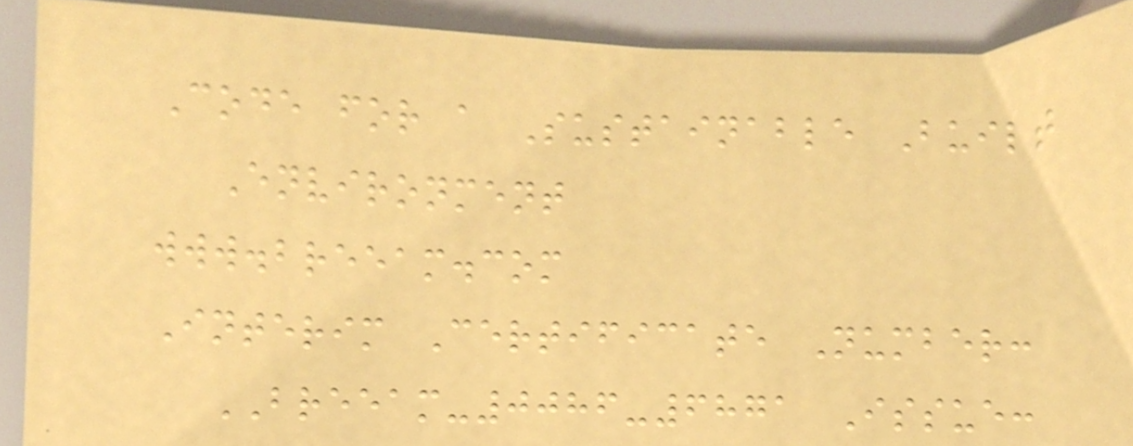Code for a Sustainable Built
Environment
www.breeam.com
Interim Certificate Number:
BREEAM-0086-6871 Issue:
